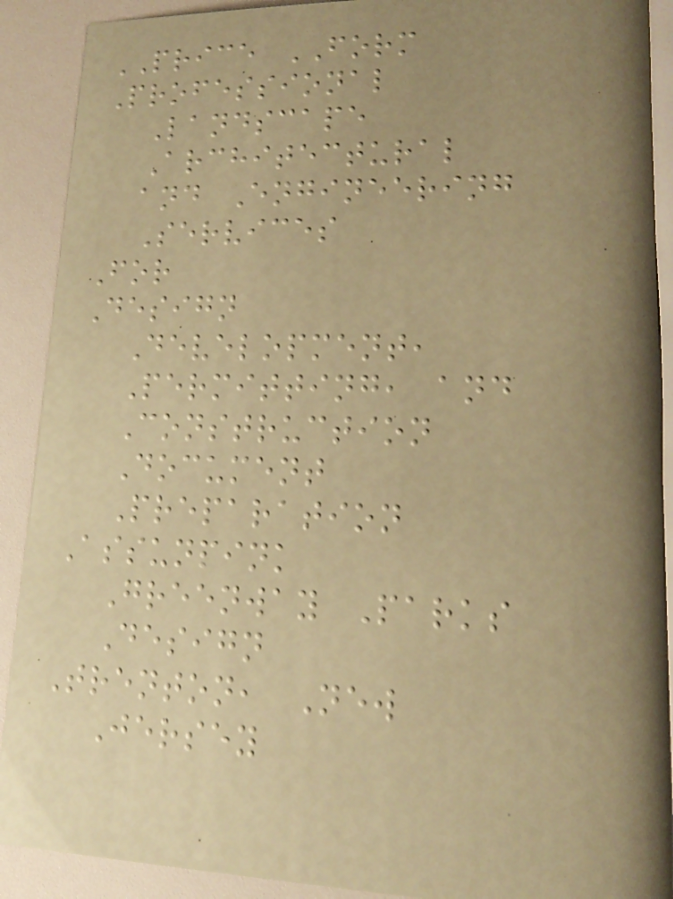PRICE FORM
Professional
Landscape
Architectural
and Engineering
Services
For
Design
Development,
Permitting, and
Construction
Document
Preparation
Assunpink
Greenway Parks
Design
Trenton, New
Jersey
